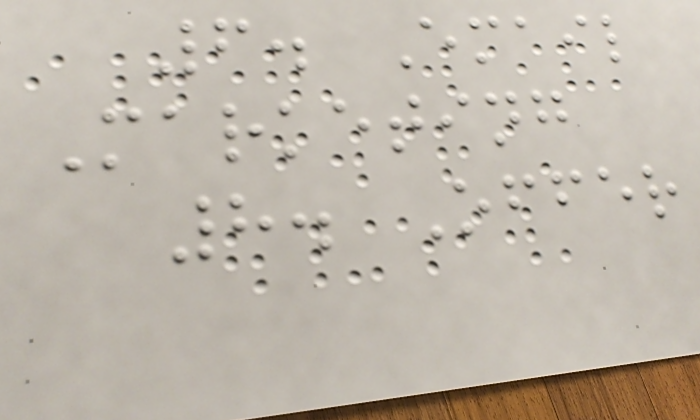6. Email
Marketing
8. Offer
